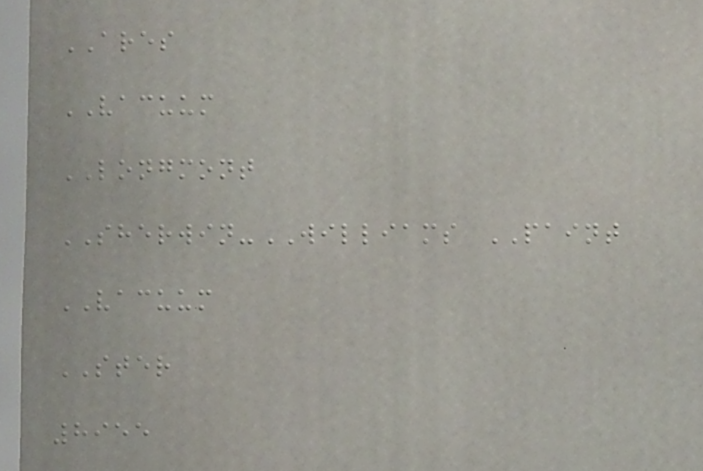ARES
VACUUM
LONGMONT
SHERWIN-WILLIAMS PAINT
VACUUM
STER
8955
